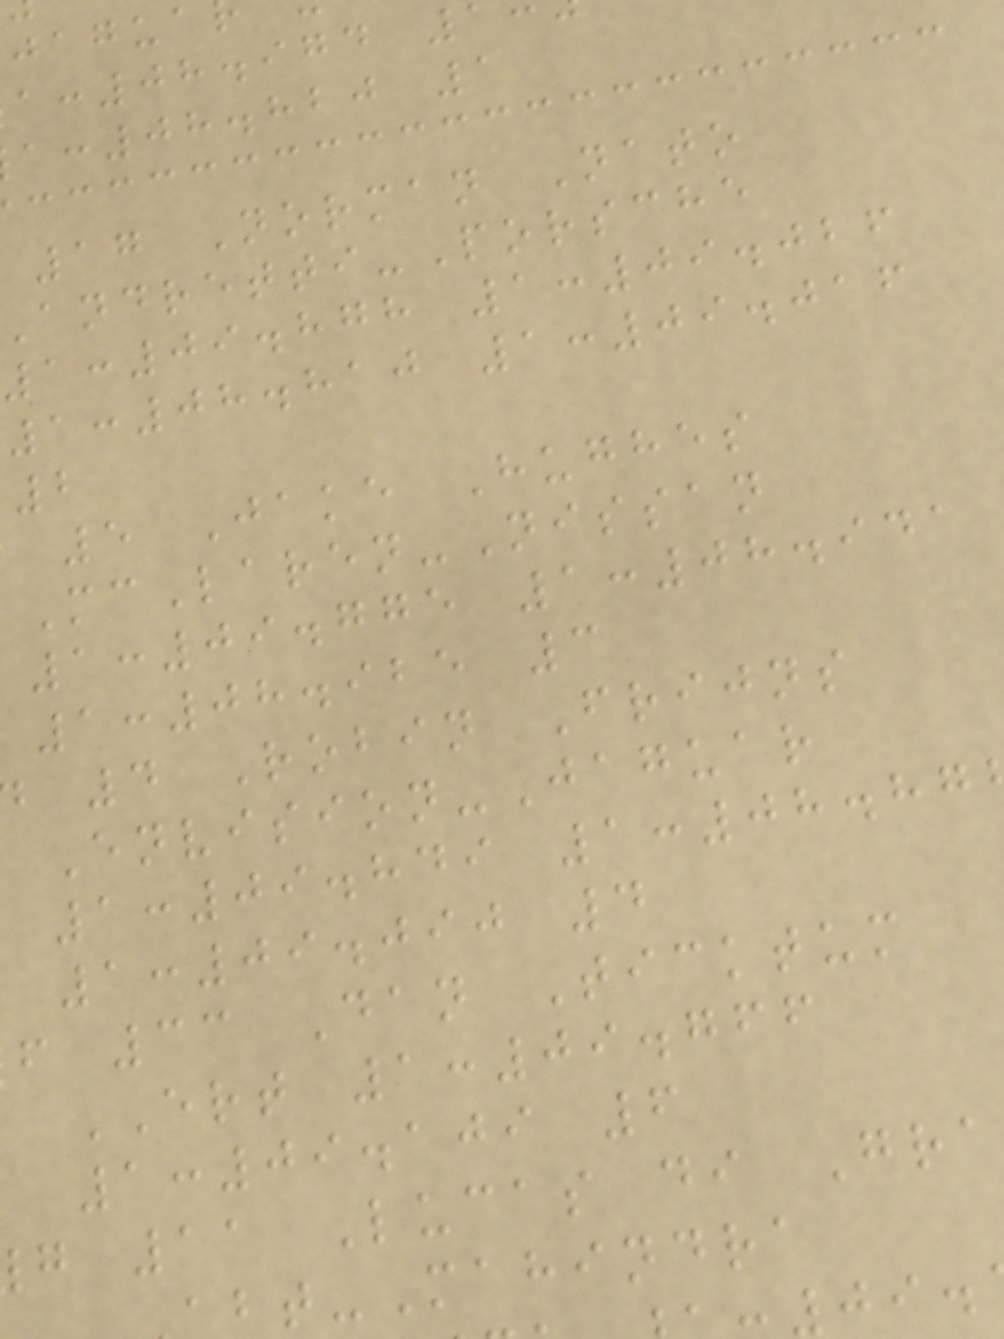:08.974
:08.820 1
17 Norman Nato
ndretti-Porsche
1:09.878 1:09.026
1:08.810 1:09.016
2
5 Jake Hughes
McLaren-Nissan
1:09.775 1:08.941
1:08.925 3
4 Robin Frijns
Envision-Jaguar
1:09.849 1:08.87
1:09.090 4
f 33 Dan Ticktum
ERT 1:09.766
1:09.109 6
g 11 Lucas di Gra
-Mahindra
